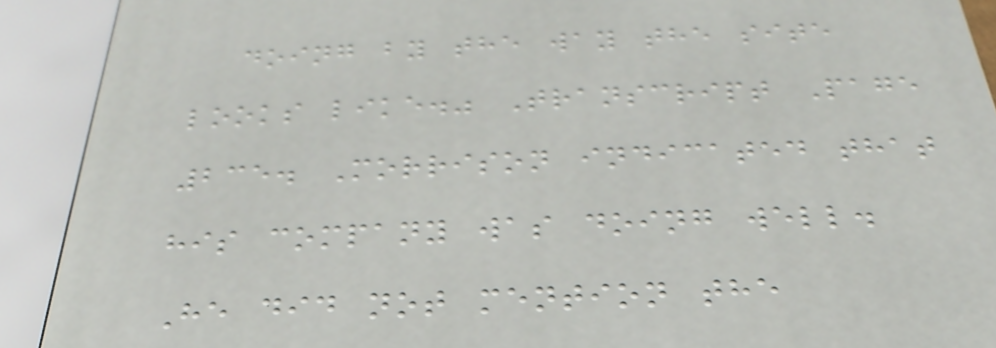doing by the way the site
looks like." Transcript Page
235. Morrison indicated that
his company was doing well.
He did not mention the
